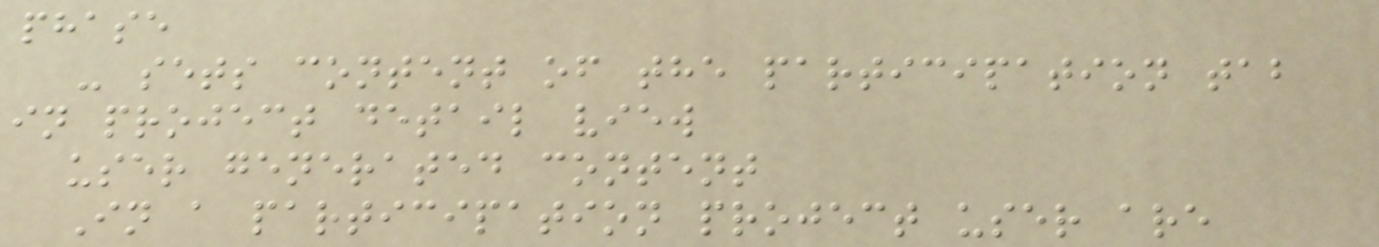phase
- sets content of the participation tab
in project detail view
user generated content
In a participation project user are
